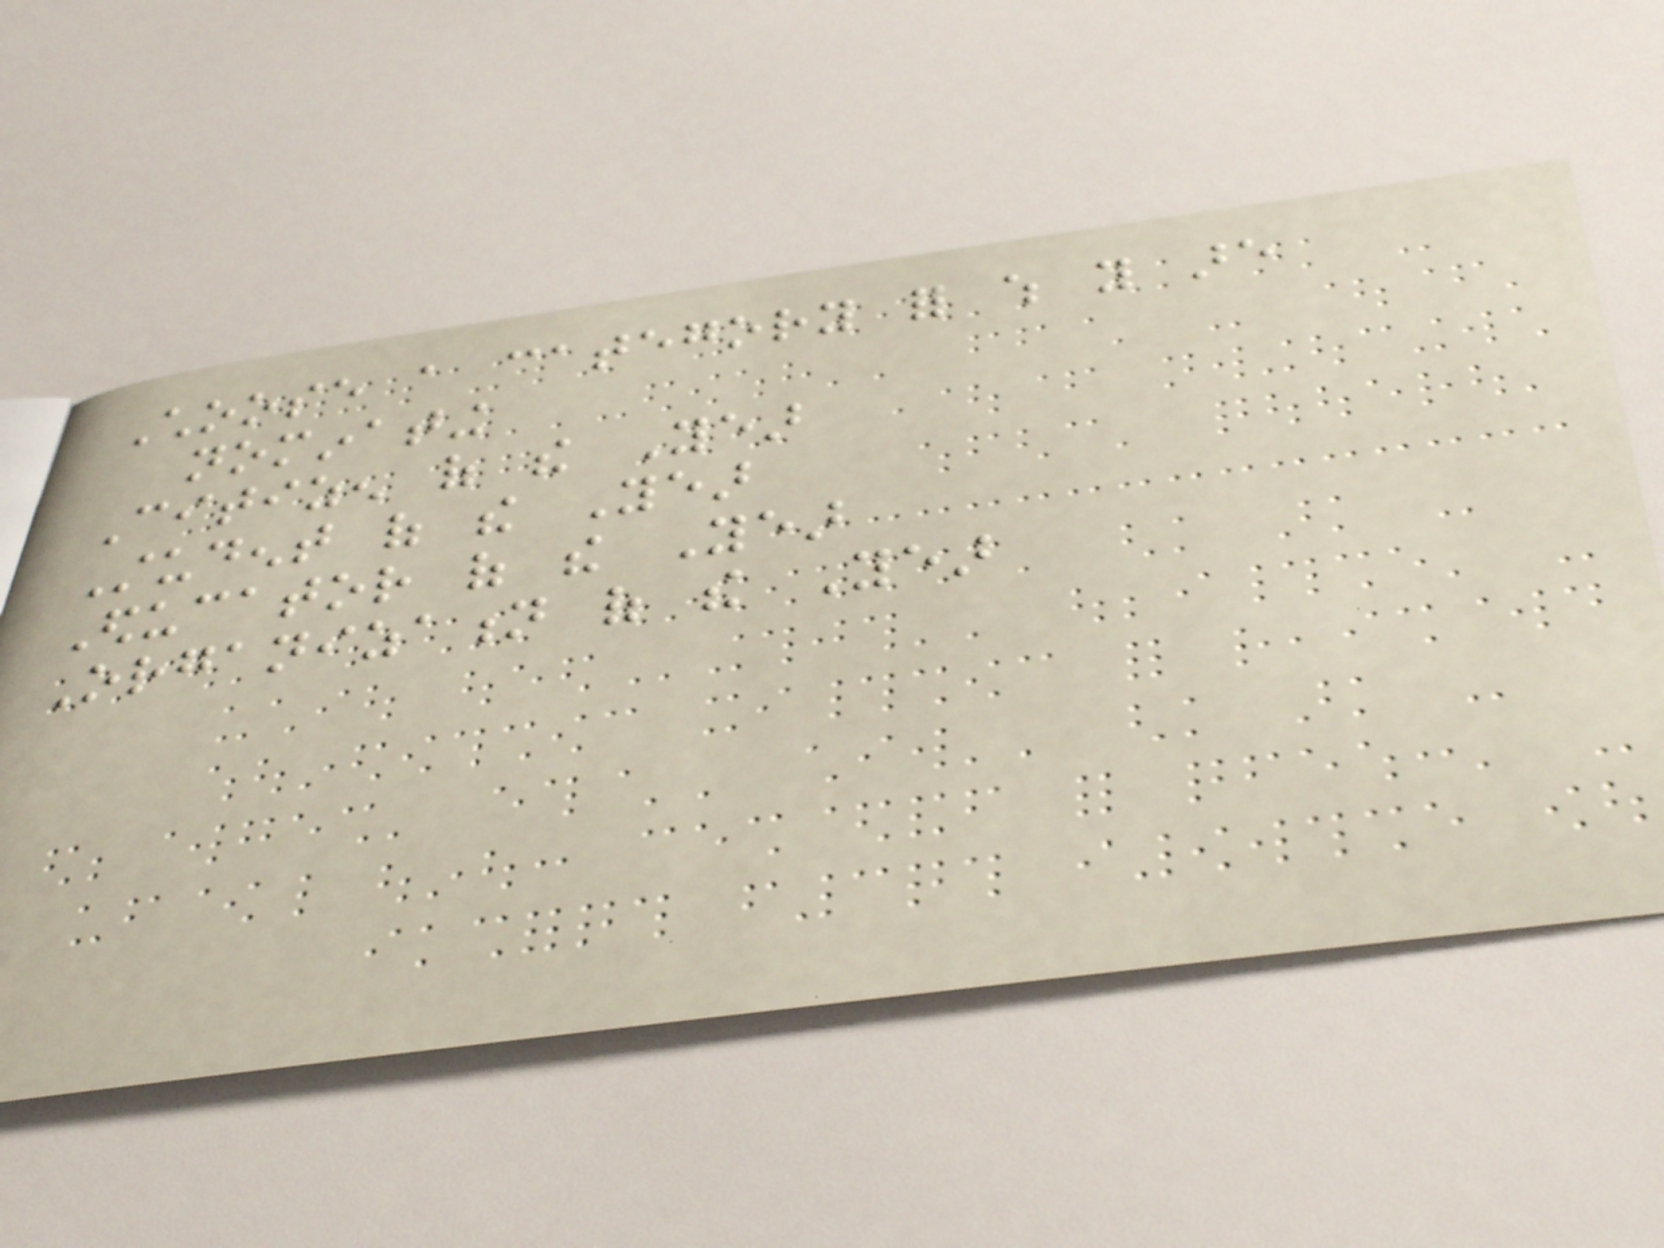Choose a category for which you are
nominating
Citizen of the Year
Student of the Year
Educator of the Year
Organization of the Year
